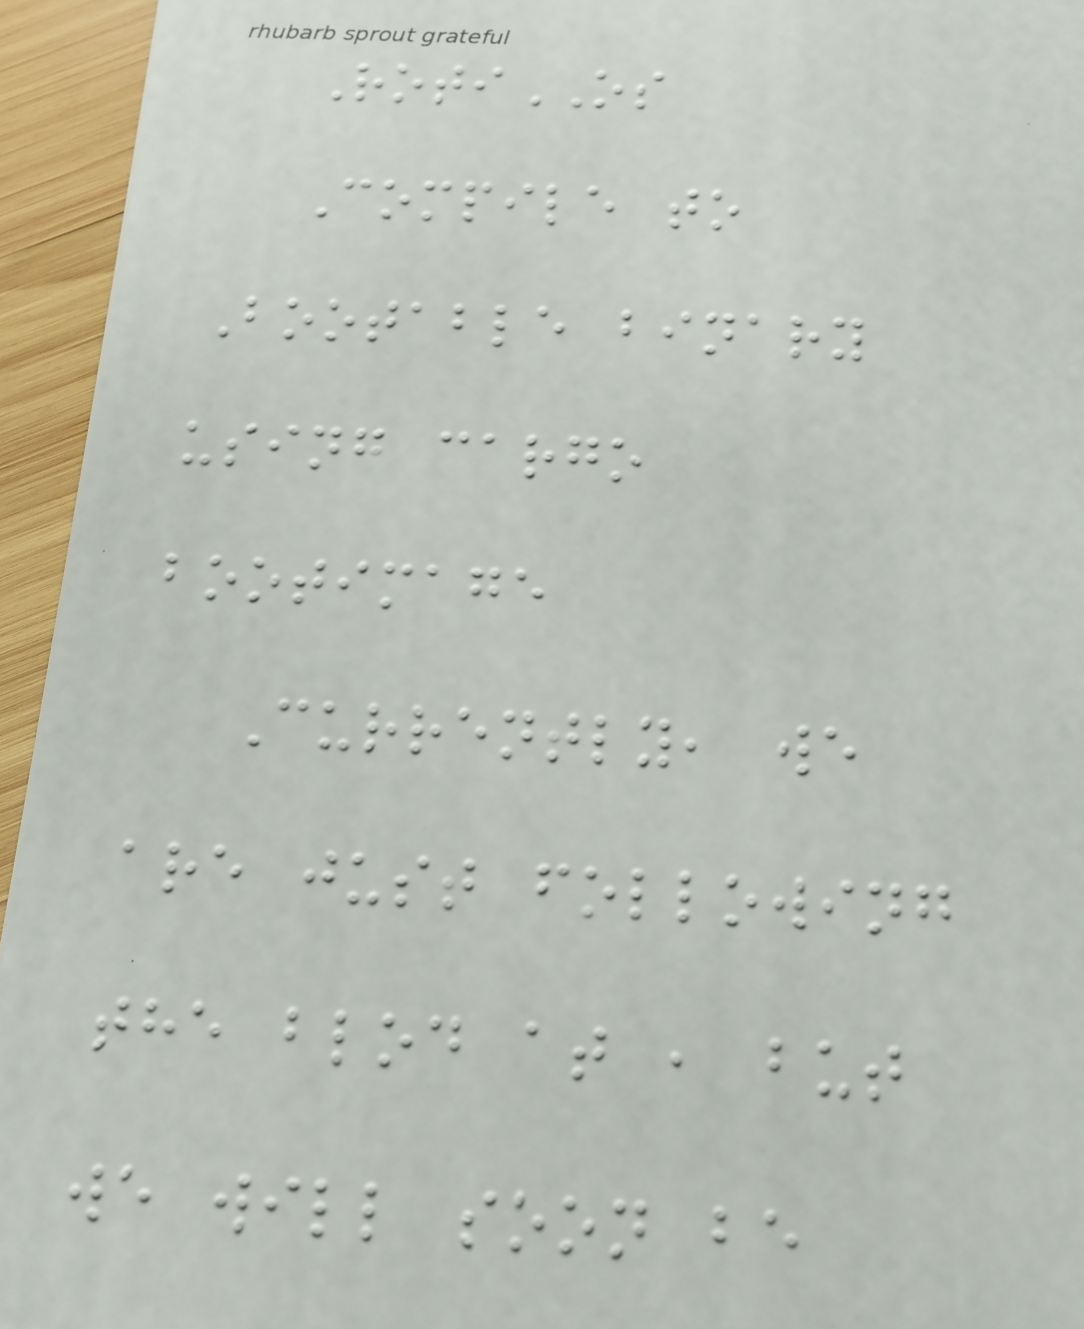RotiOS
Compile to
Bootable binary
using cargo
bootimage
Currently, we
are just following
the blod at , but
we will soon be
